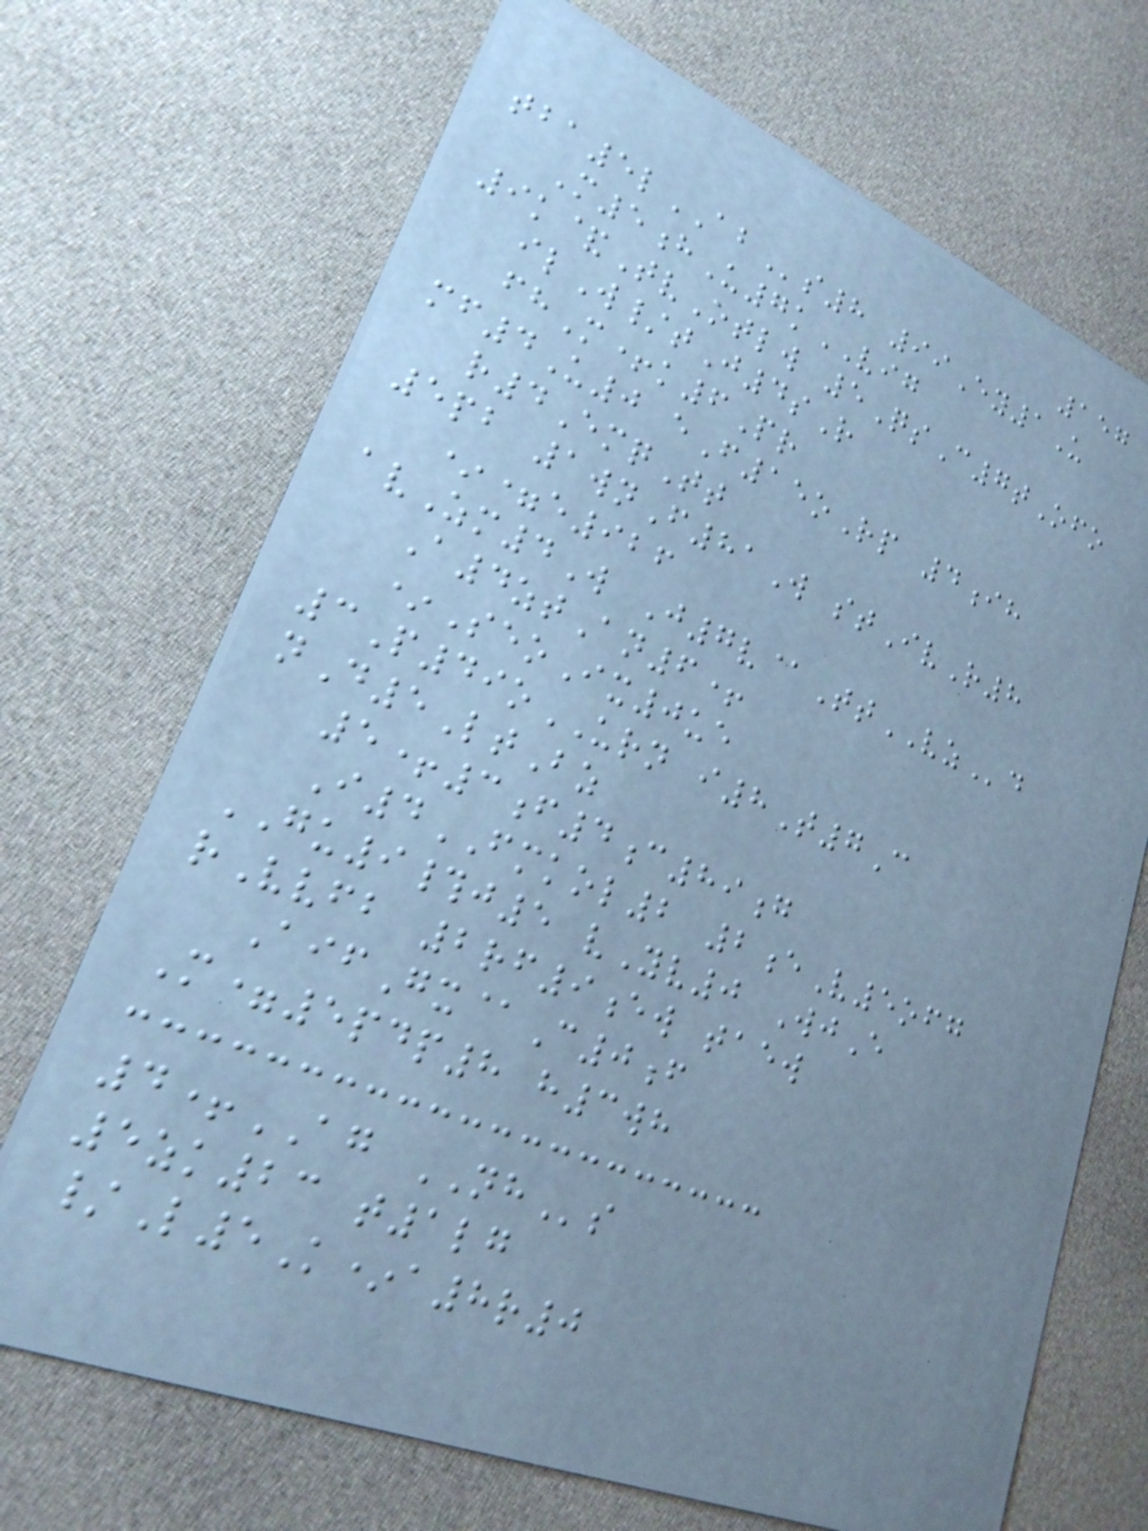157
tba5lABs8 99Ey1U
M5hU7kVIG
9k&TvOtlw 5QsC7tOfo
ilW/tJ4sR
fhM+k6Pr
mf4U0 eF15oRp 4ih
r4EmqTt
5pb 1wnF81W stIvR8
*=e926
avZm4W J7v@TtVZd
A4ztAn6+
*SeoIx0ue
3P49oURN i8T7C
nD5LtBz
5+3f4c89g
I4FMKOL2 2eV5ofg
GU9#j5 vYv0 WjE
rVvfb 2rf9ew taew
AifGx@C0f
M=5pdp8 h3wh
4+AG NHs
5zk23 t1lg
/L5K*a8r0
